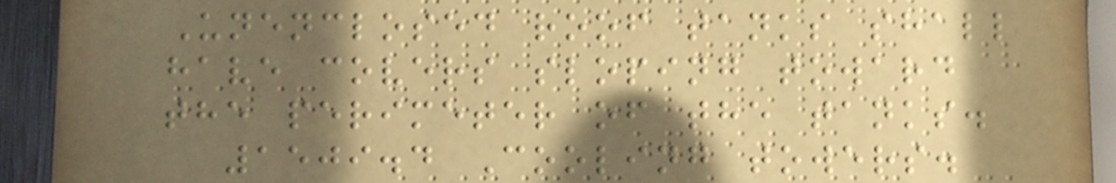Unenclosed roof tanks shall
have covers sloping toward
the perimeter of the tanks.
1509.4 Cooling towers.
